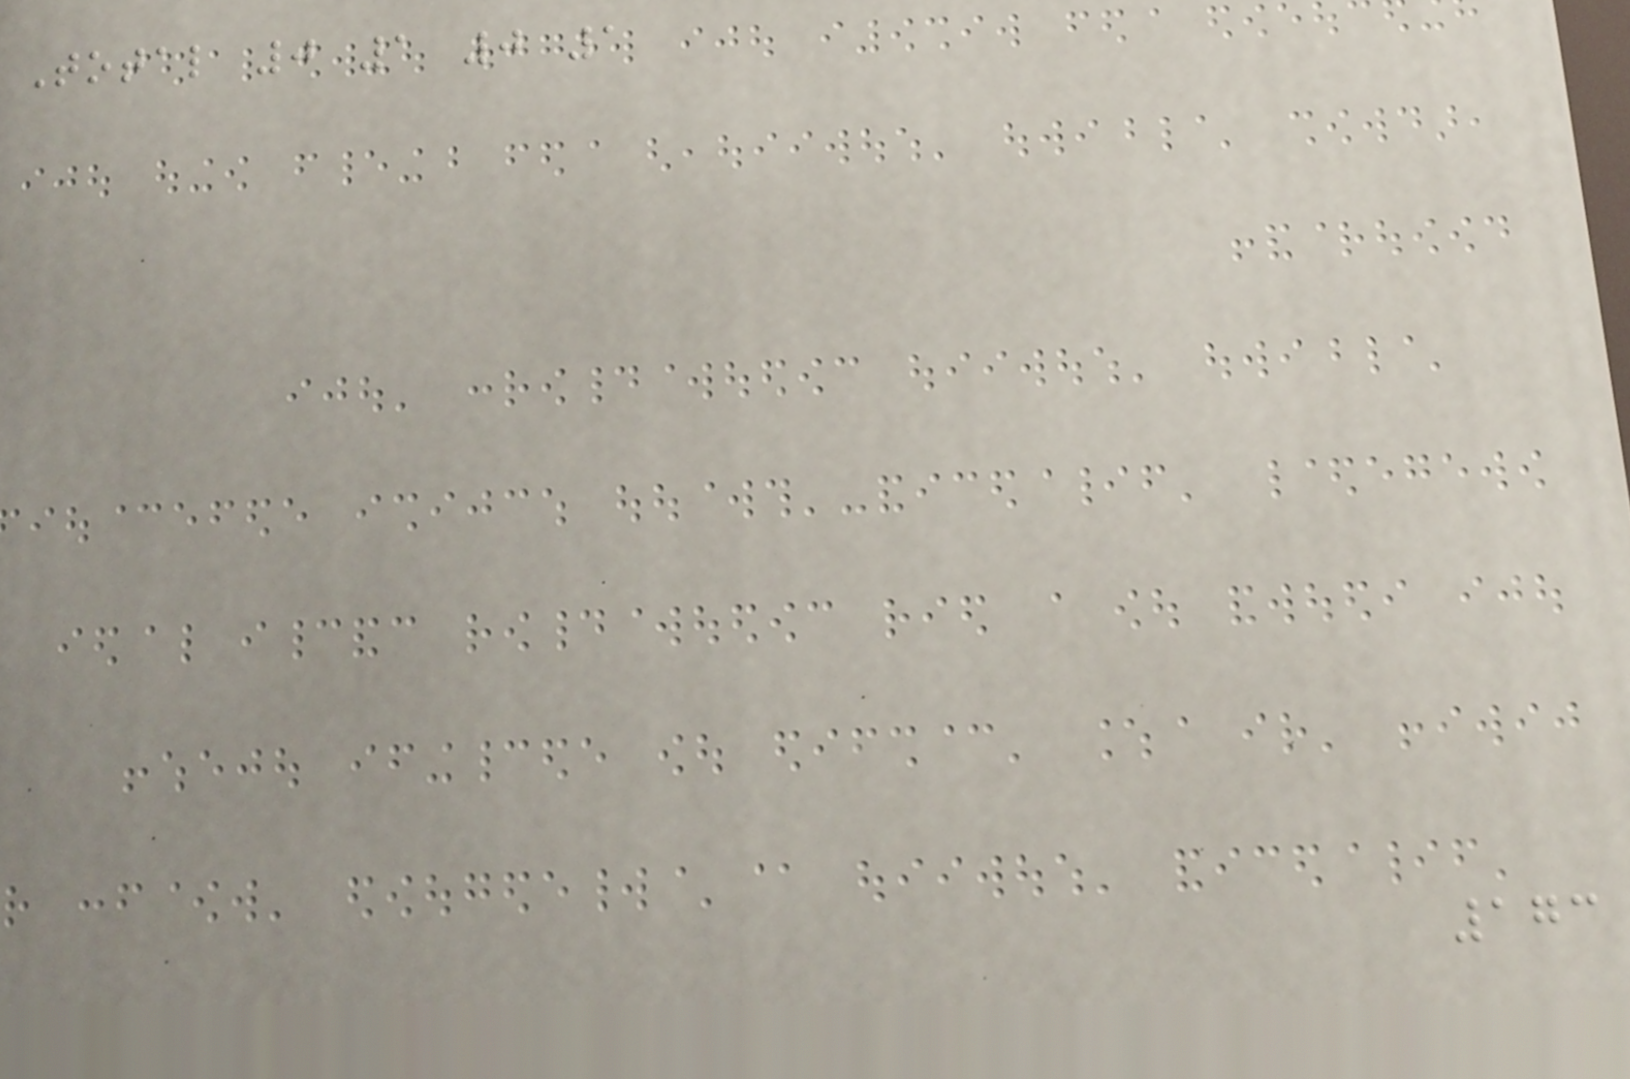Total 0 1 0 1
173
